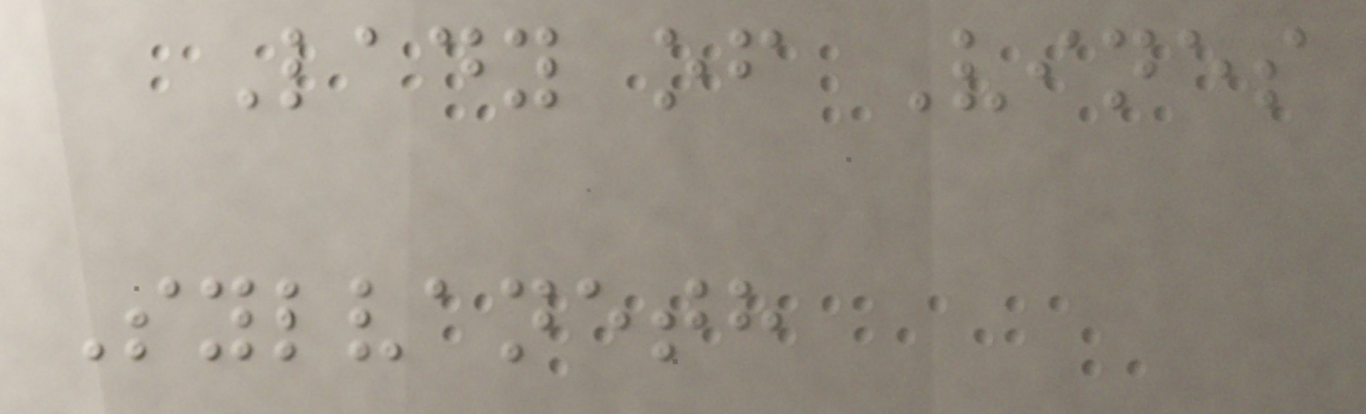Lady of Vines
Sylvaneth
